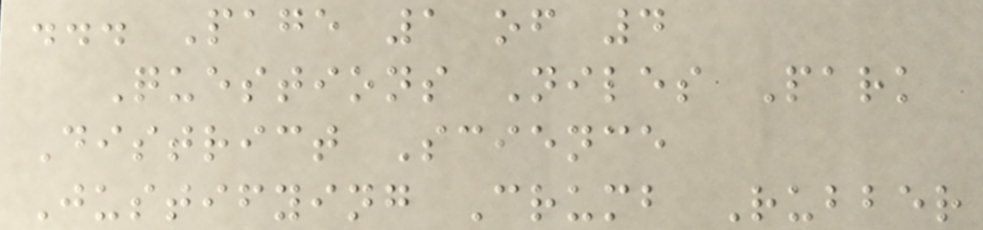... Page 1 of 4
Questions Niles Park
District Science
Justifying Crumb Rubber
